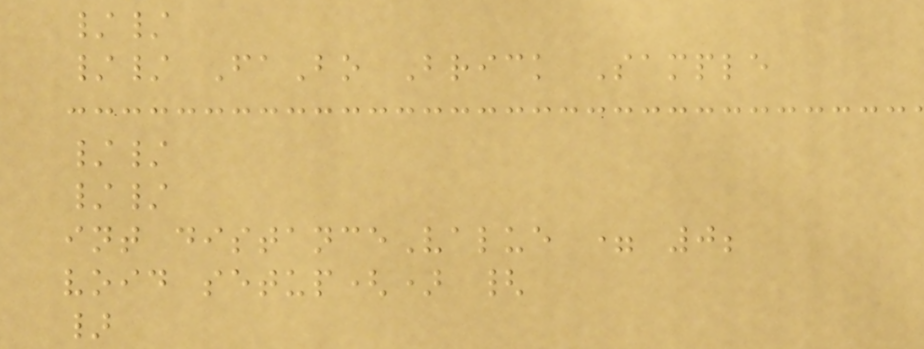//
// FaBo Brick Sample
//
//
int distanceValue = 0;
void setup() {
}
